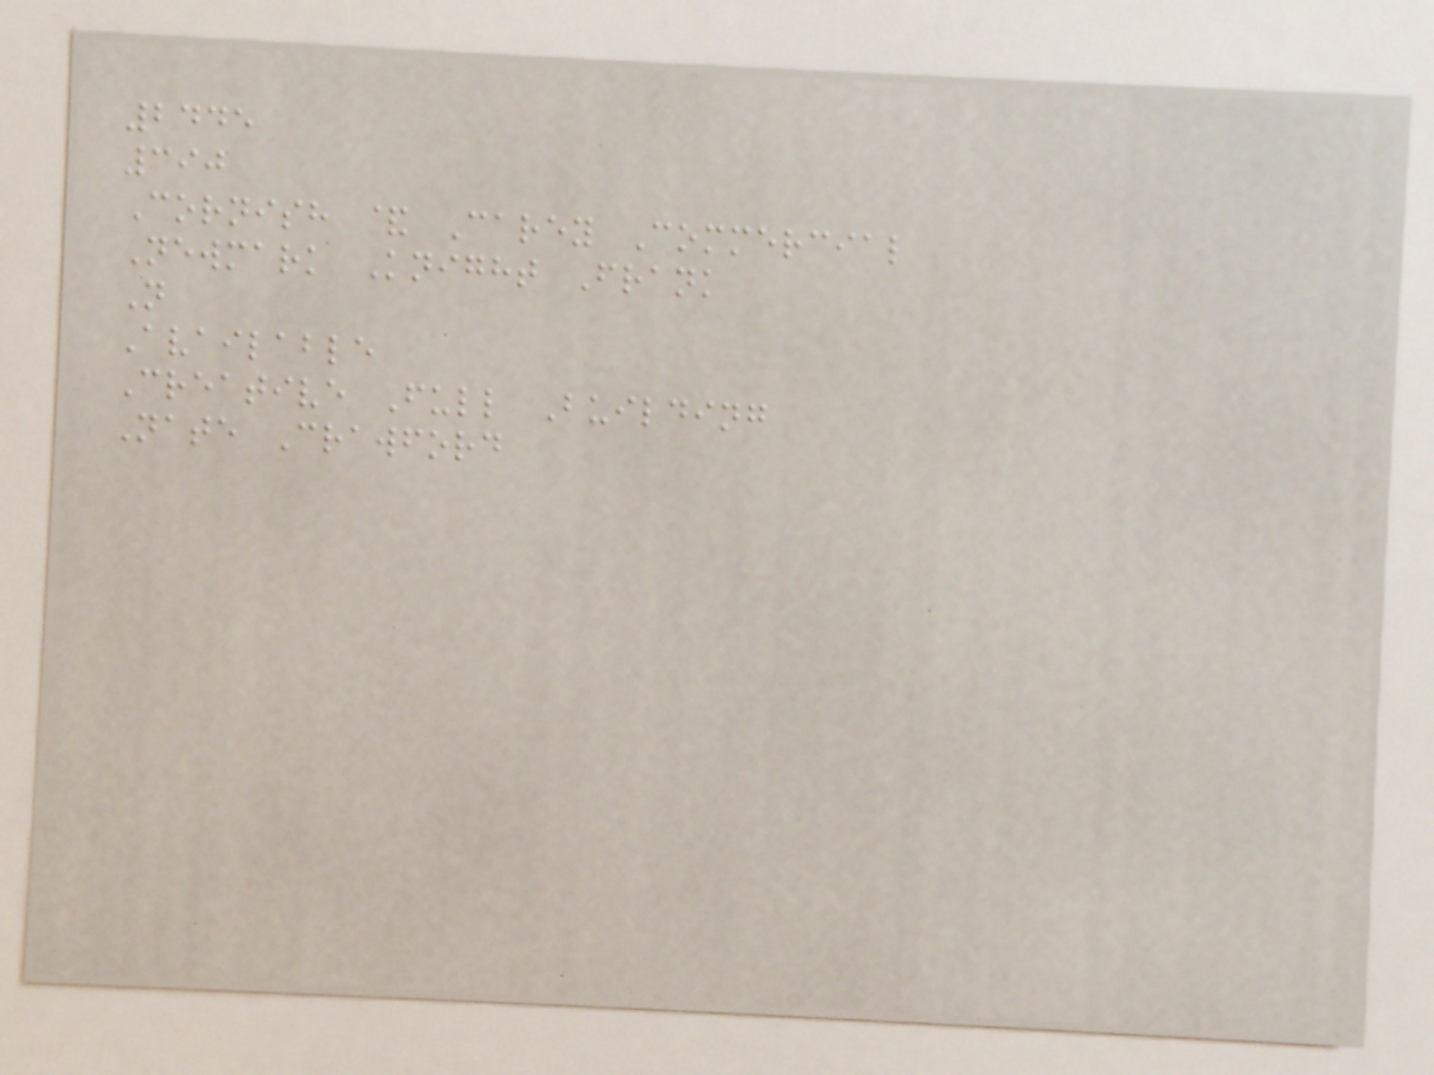2445
390
Cornish & Carey Commercial
Newmark Knight Frank
N
Available
Creative Full Building
Nate Crawford
